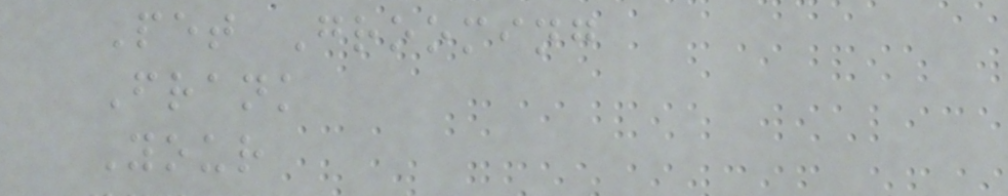Pet Grooming
Frank
Your
